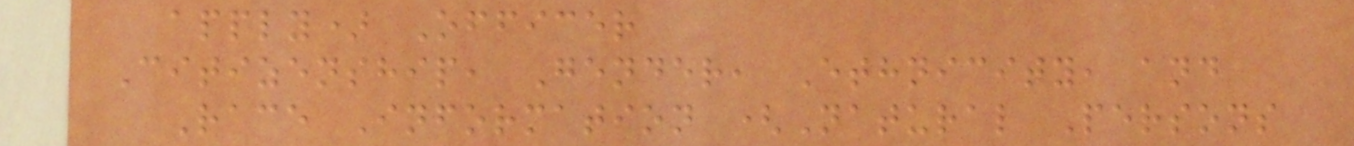apply) Officer
Citizenship, Gender, Ethnicity, and
Race Information (Natural Persons
